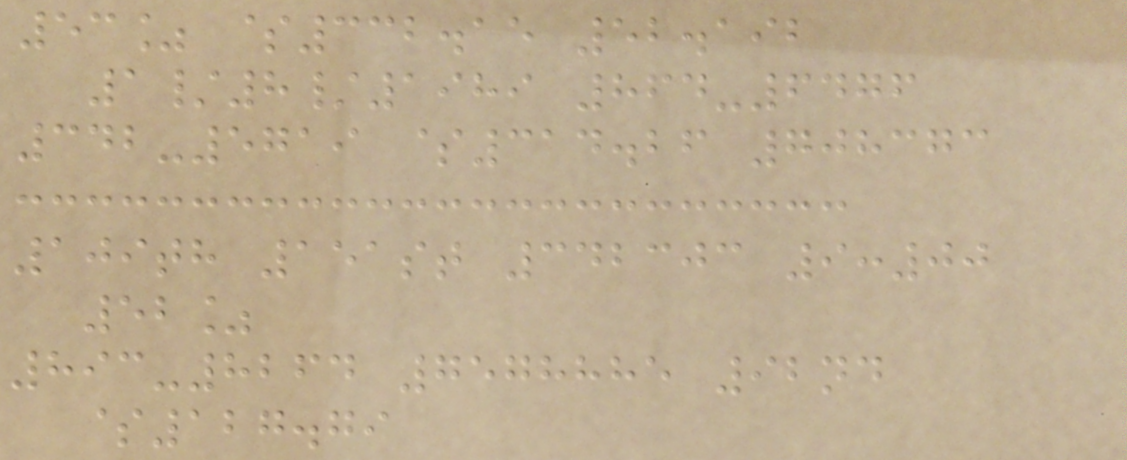53% $332.15 52.192
1/8/1989 864-6476
342-5719 $314.26 708373
109th 151st 342303 9:00
52%
893-8264 7578885 92nd
$127.79
